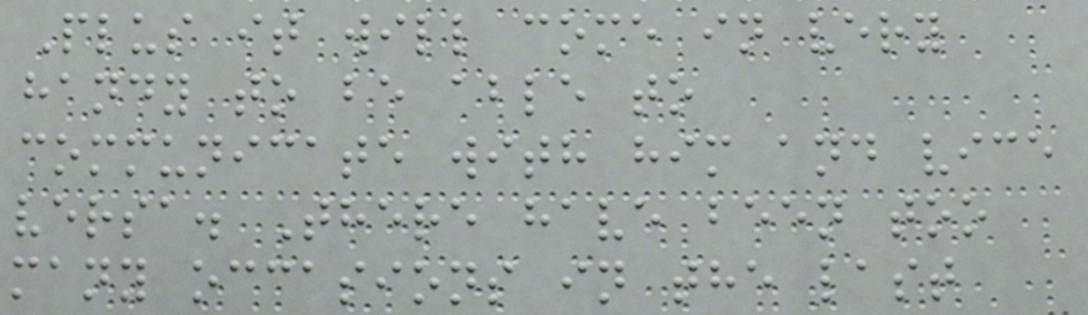Plus it will come in very
handy to be able to
communicate with him and vice
versa. There have been too
many occasions in the last
